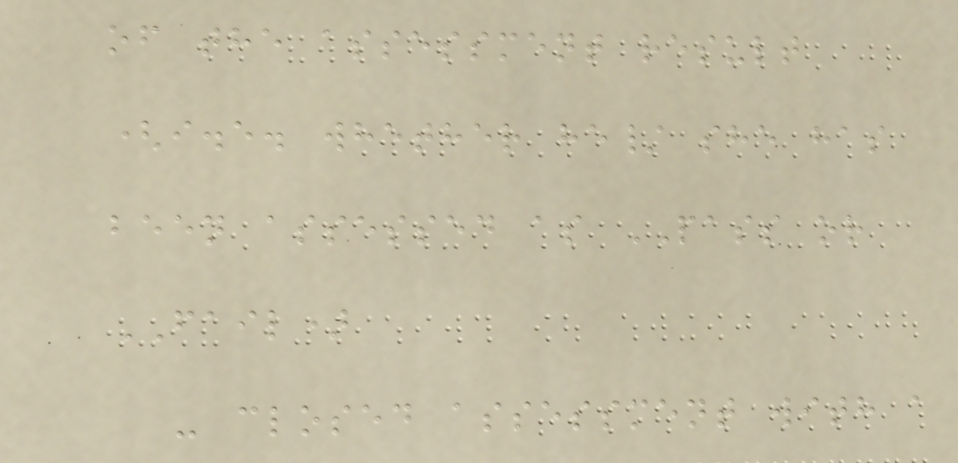of the assessment result
(i.e. whether he/ she has
been assessed as PASS or
FAIL)
- closed assessment with a
